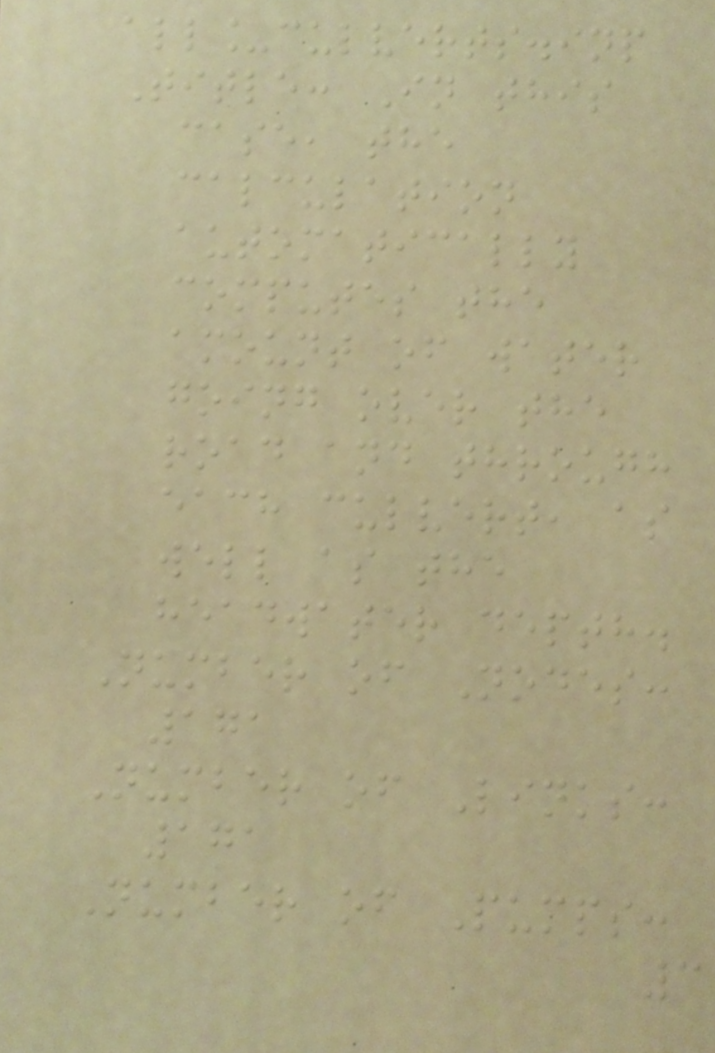all_culverts.inp
Title: In this
case, the
calculation
automatically
computes the
amount of water
going over the
road and through
each culvert, as
well as the
headwater depth.
Number of Nodes:
171
Number of Links:
171
Number of Pumps:
3
